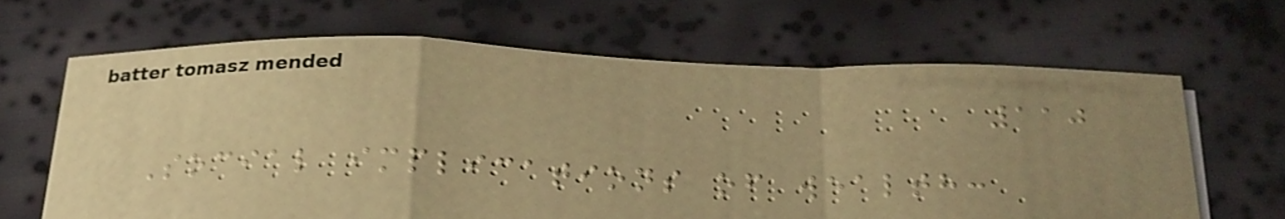110
Social implications of wealth:
